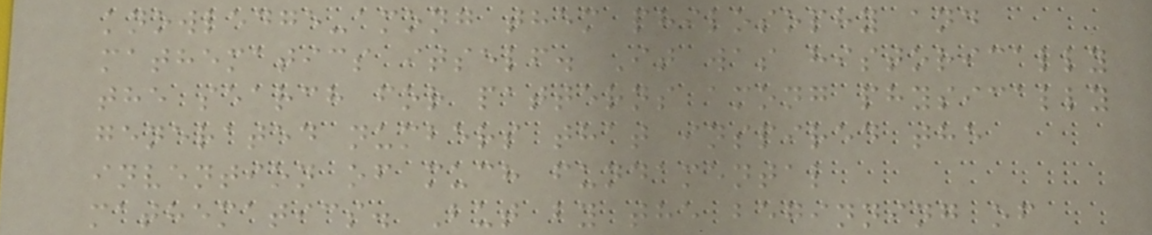knowledge-among them philosophy and
mathematics itself. It was historically
the search for patterns among physically
generated numbers that inspired the
invention of much fundamental
mathematics. But by the beginning of
